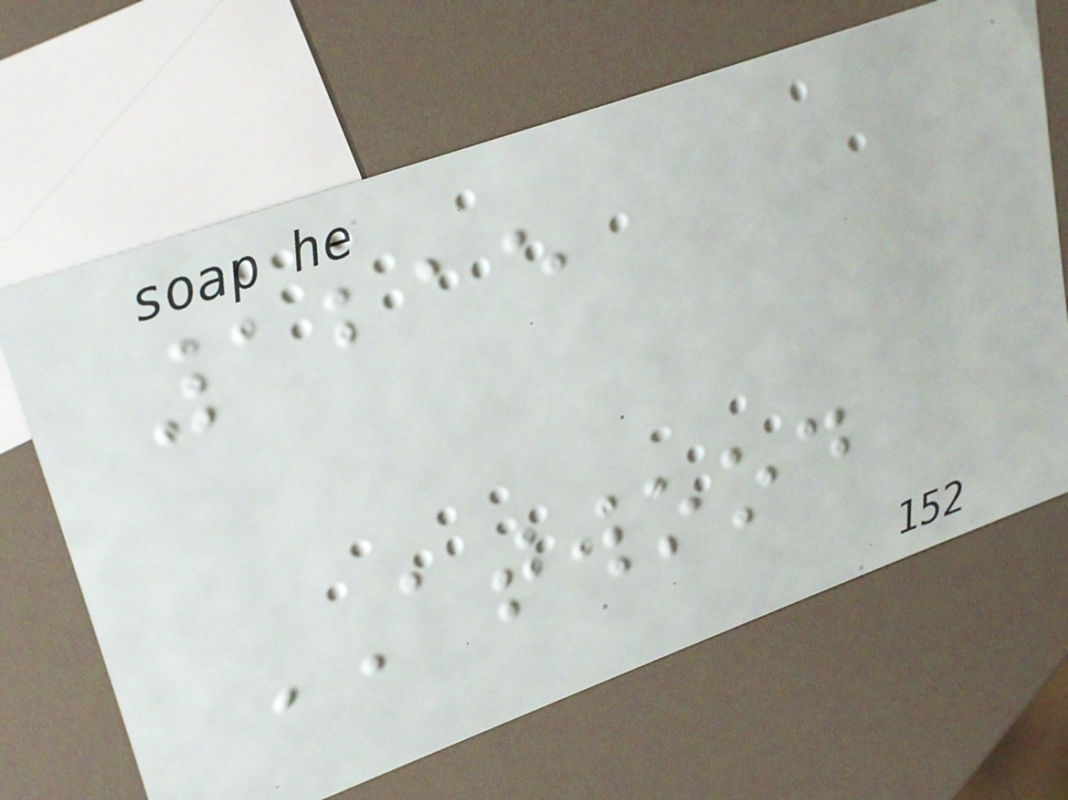1215
ATWOOD
